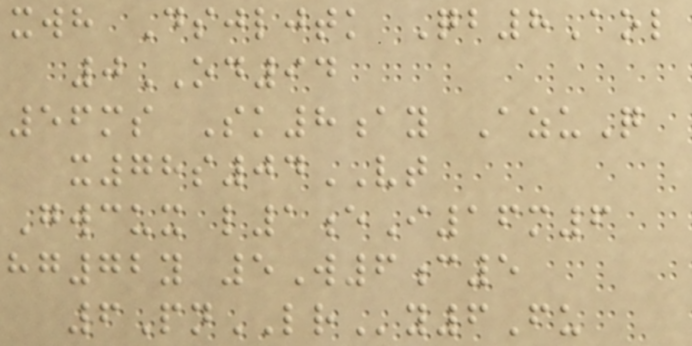xwh Dsjljtk Qb8Aol
0OD94
56ms Sk8ay AzuQ
x78s04VT
Gwcux l1eI16m6
hg72y 5W6c5
6PnLRy6Fu
